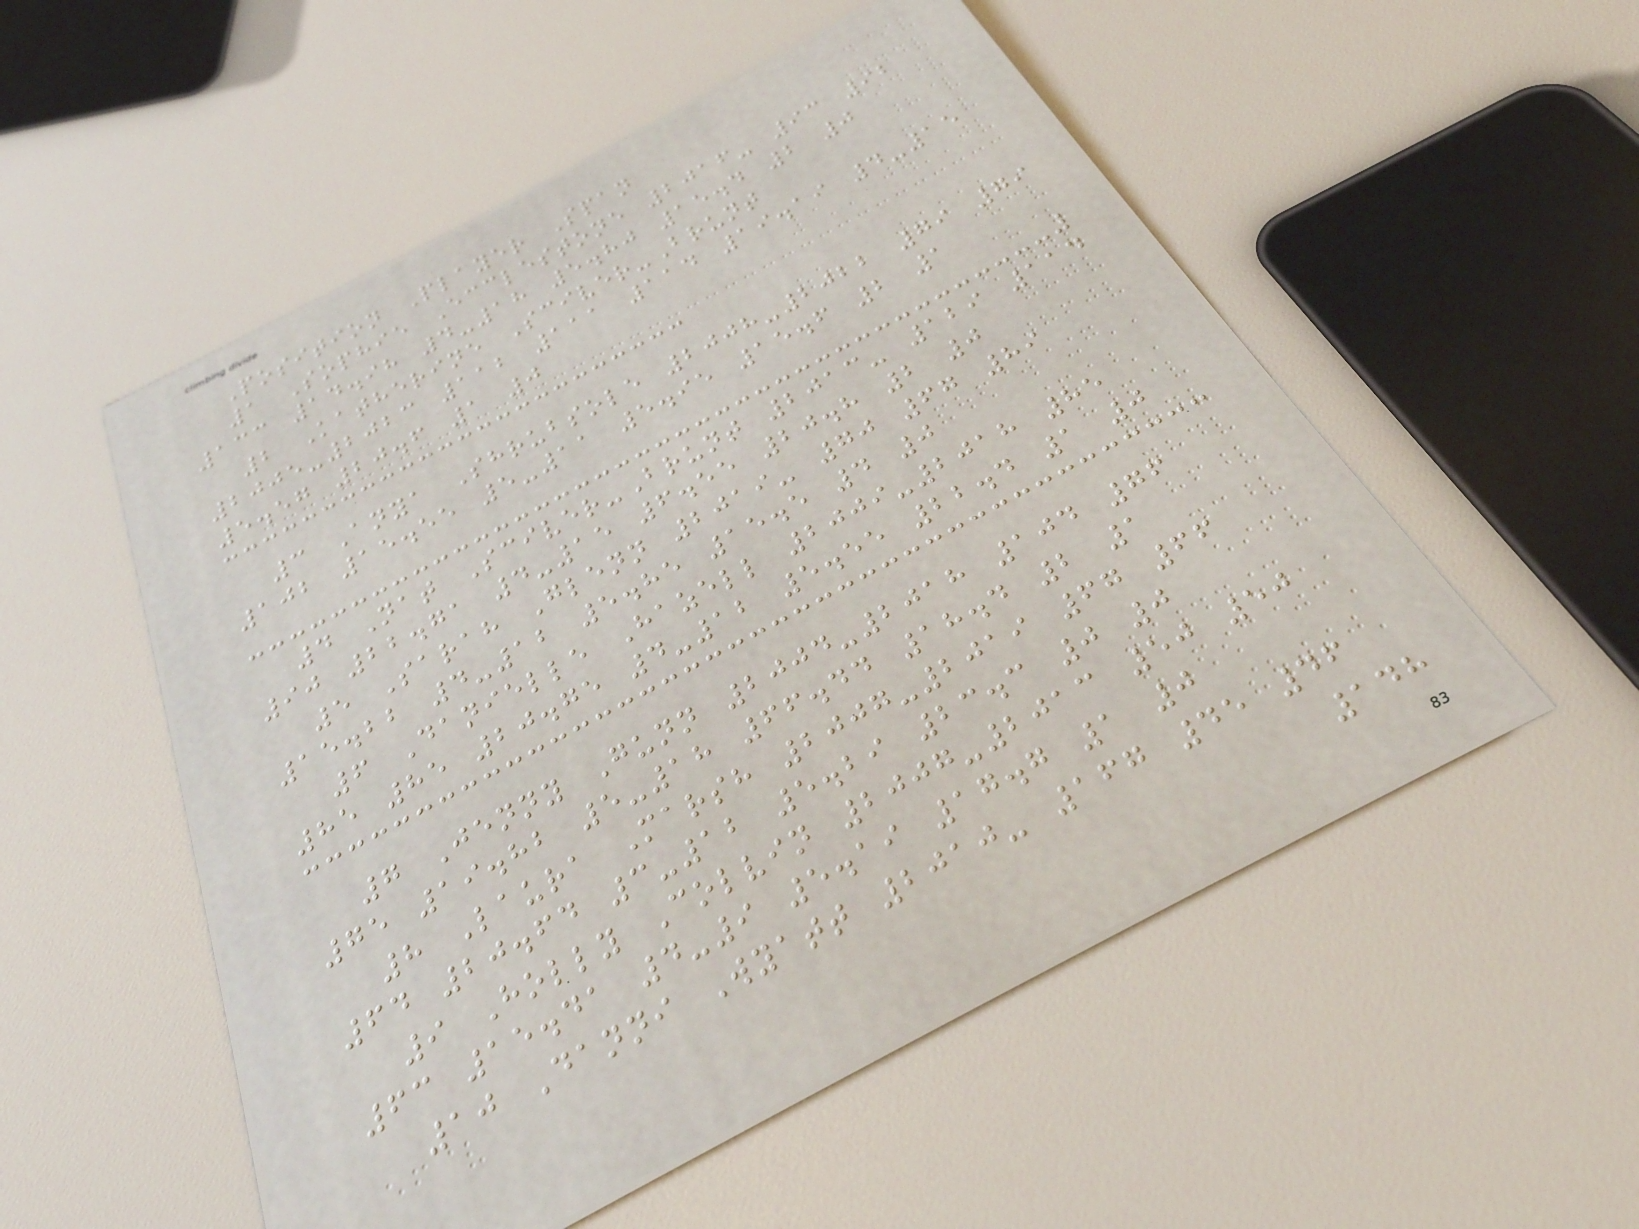Position Player Span
1 Sophie Ecclestone 2016- 93 92
133 14.98 4-18 5.80 15.4 2 0
2 Katherine Sciver-Brunt
2005-2023 112 111 114 19.19 4-15
5.57 20.6 1 0
3 Anya Shrubsole 2008-2022 79 79
102 15.55 5-11 5.95 15.6 2 1
4 Nat Sciver-Brunt 2013- 129 114
90 22.71 4-15 6.55 20.8 2 0
5 Sarah Glenn 2019- 70 67 89
15.22 4-12 5.85 15.5 4 0
6 Danielle Hazell 2009-2018 85
85 85 20.75 4-12 5.55 22.4 1 0
7 Jenny Gunn 2004-2018 104 76
75 19.82 5-18 66.44 18.4 2 1
8 Laura Marsh 2007-2019 67 66
64 20.64 3-12 5.29 23.3 0 0
9 Holly Colvin 2007-2013 50 50
63 15.41 4-9 5.19 17.7 1 0
10 Danni Wyatt 2010- 167 45 46
148
